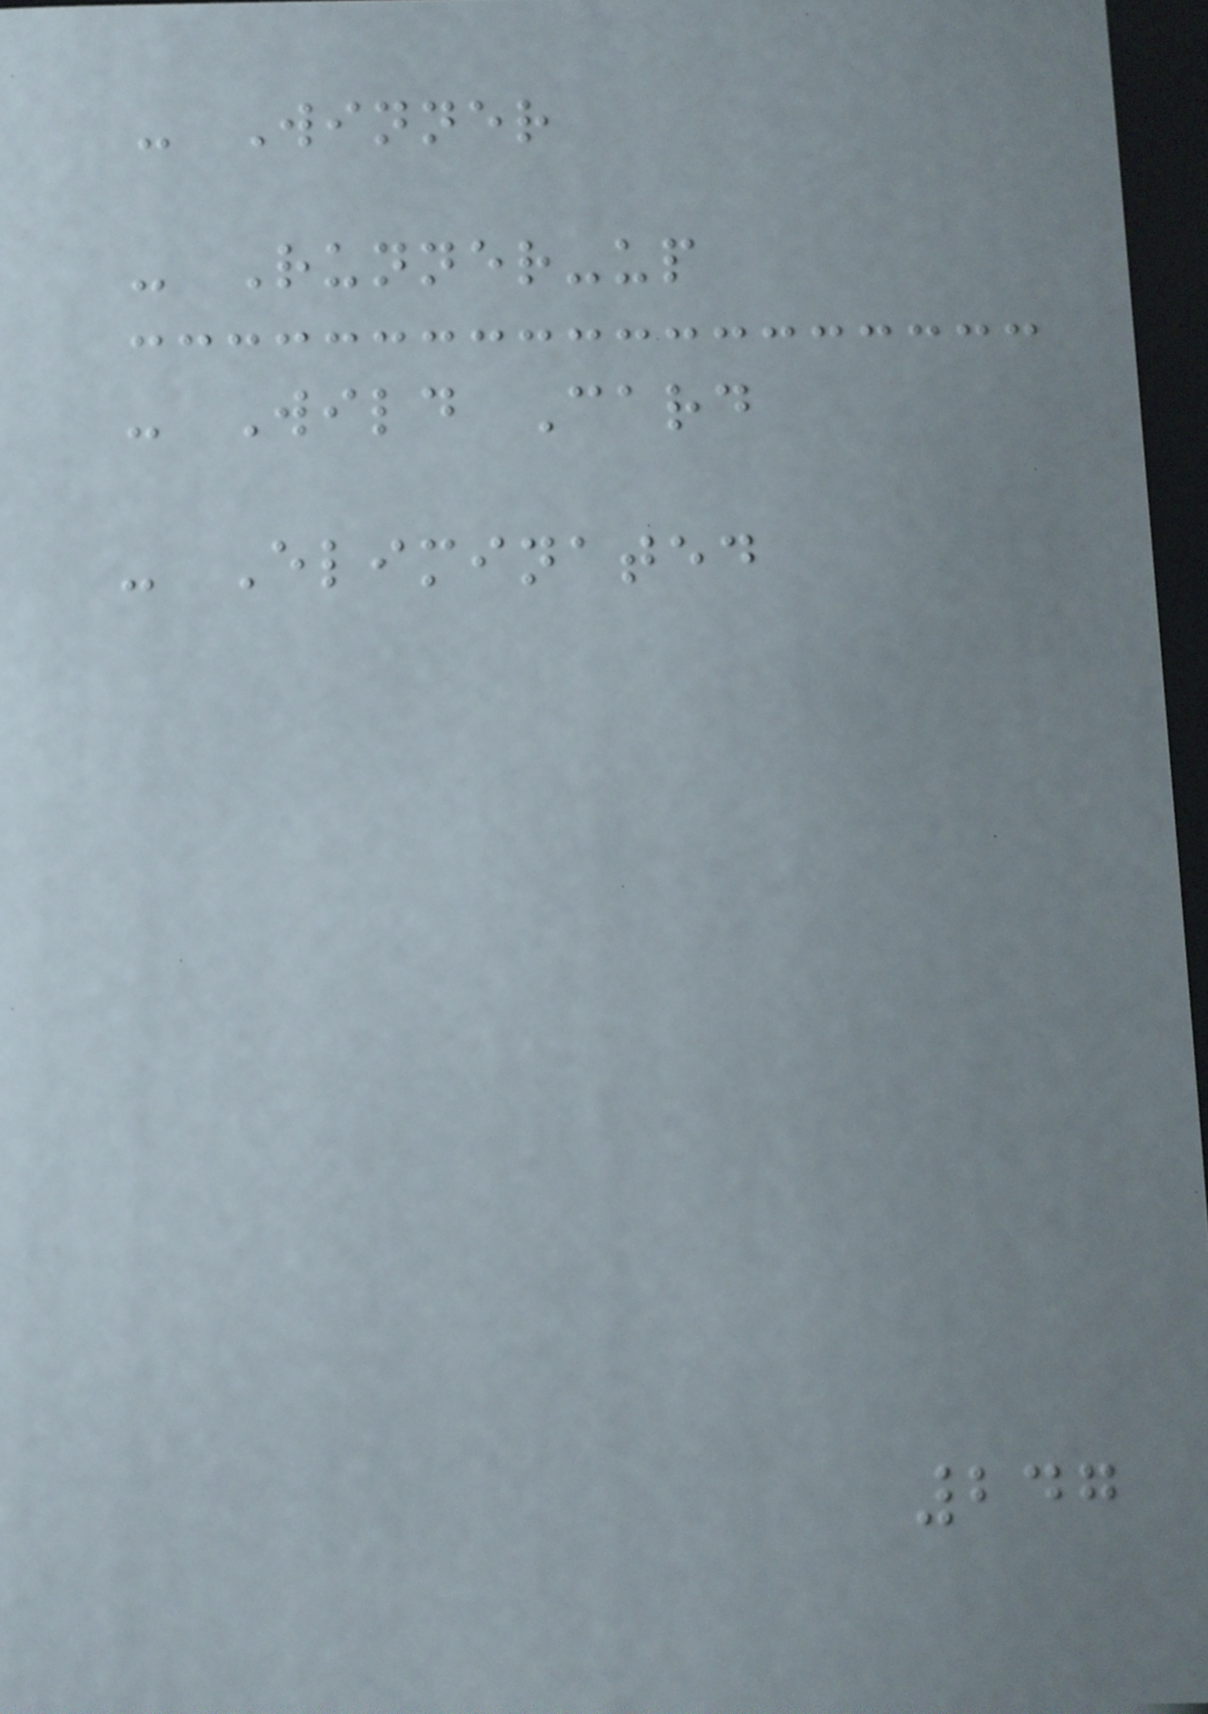- Winner
- Runner-up
- Wild Card
- Eliminated
247
